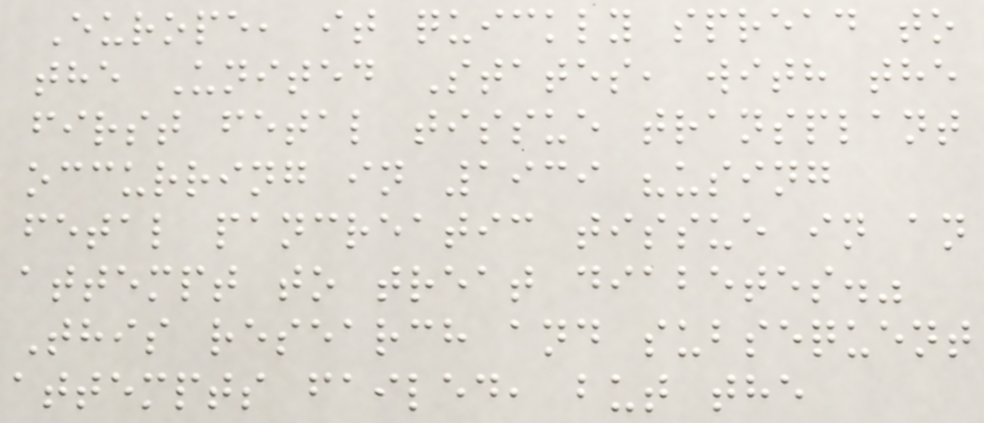Europe, it quickly spread to
the United States, with the
first fetal tissue transplant
occurring in 1939 "using
fetal pancreatic tissue in an
attempt to treat diabetes."
This research and subsequent
attempts failed, but the
